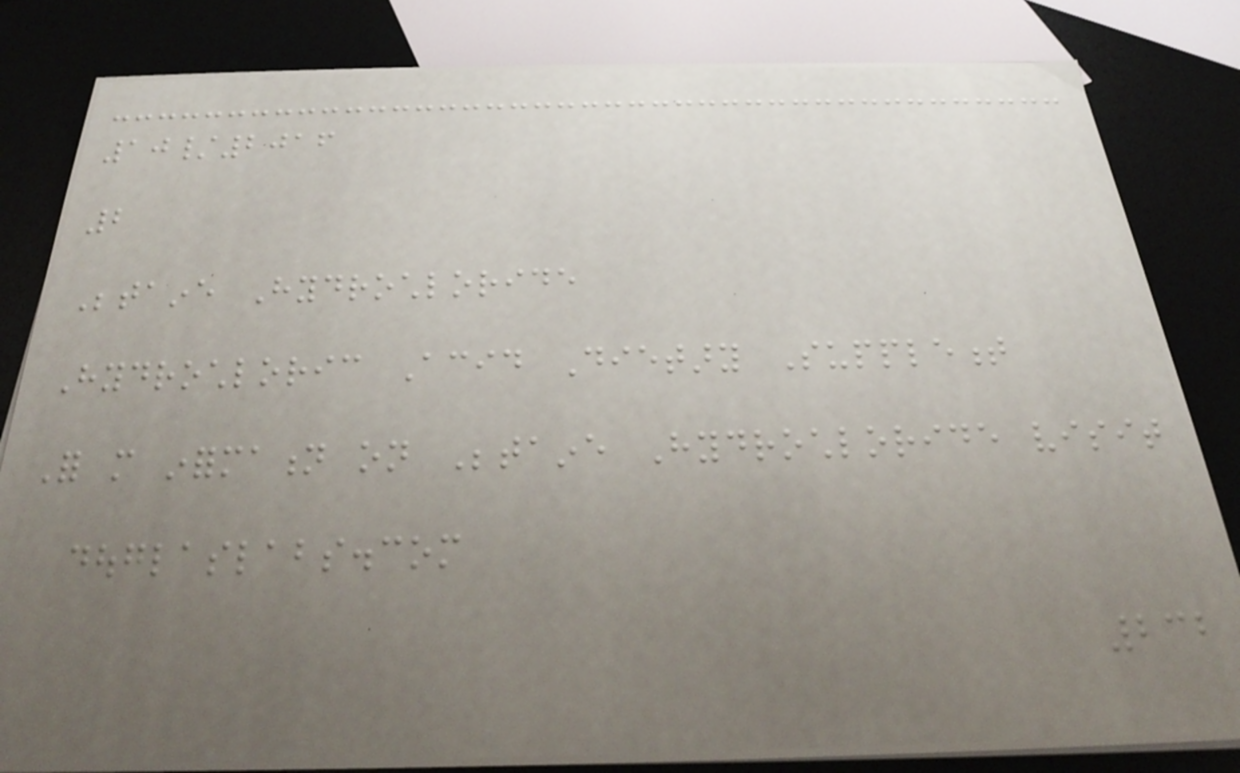10/2016
2
Betaine Hydrochloride
Hydrochloric Acid Dietary Supplement
For more information on Betaine Hydrochloride visit
douglaslabs.com
232
